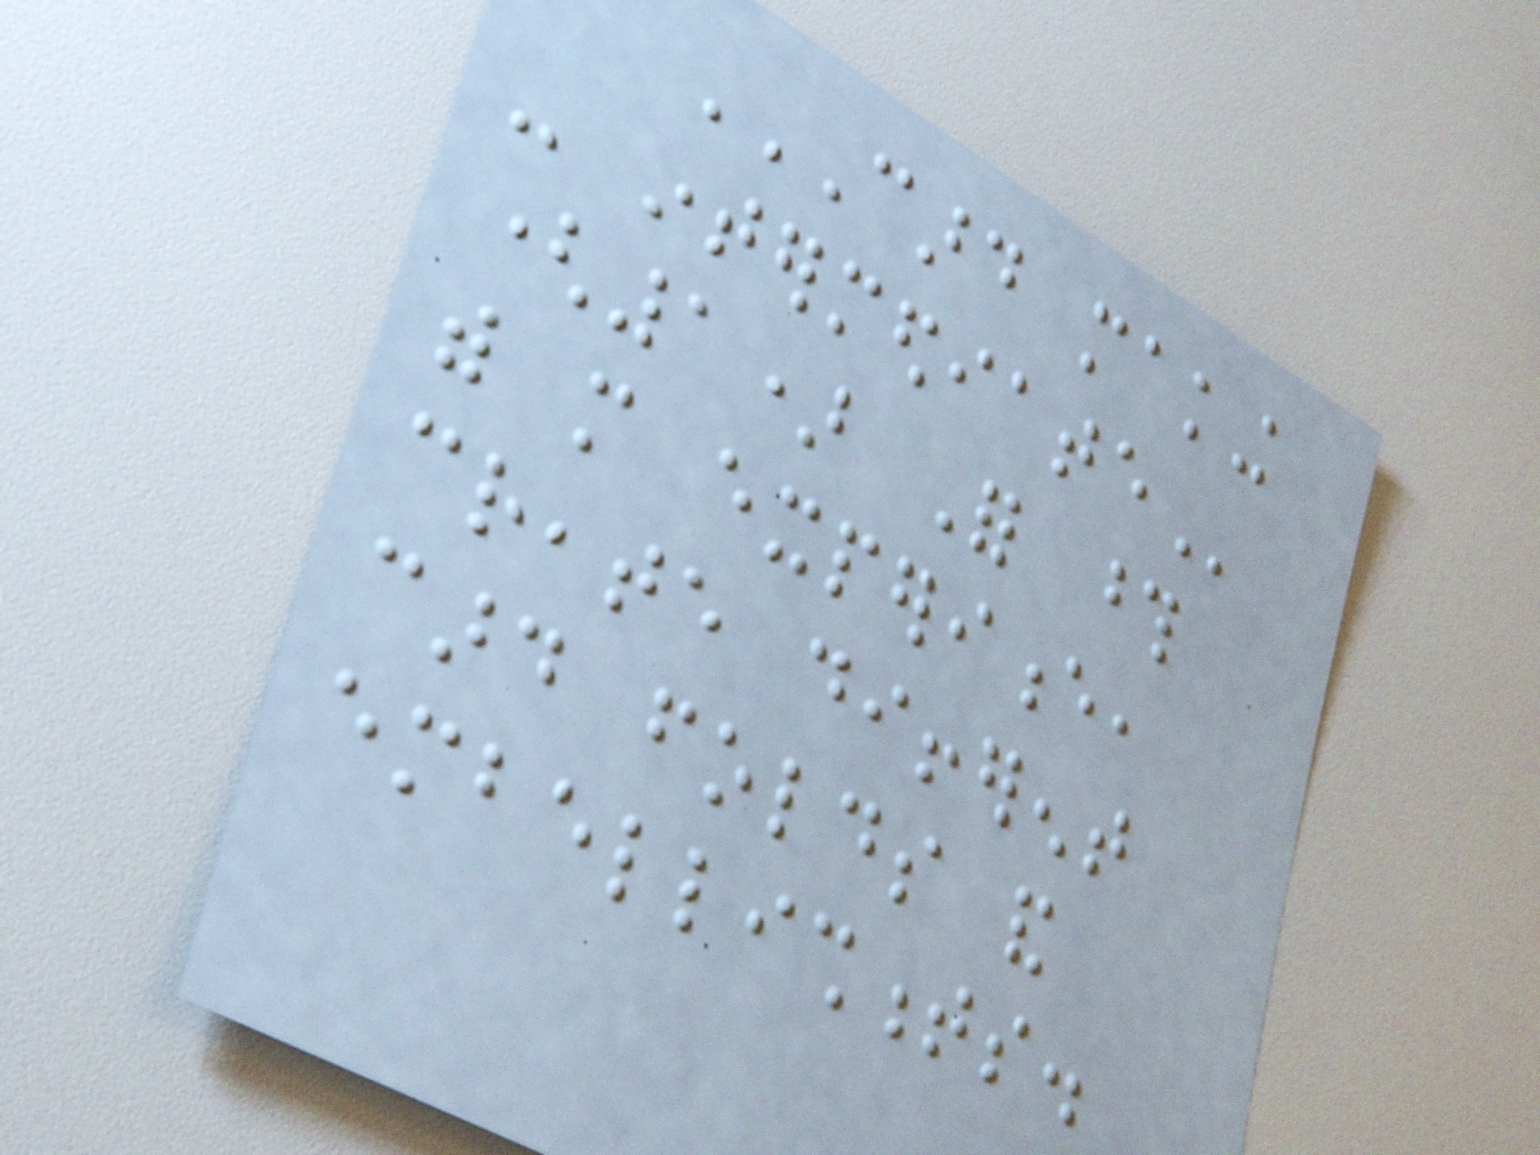CARD MAKING
- INTERMEDIATE
(1) For those
with more experience,
create different
card folds and
embellishments.
